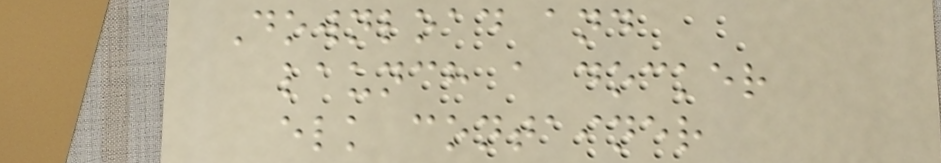Download and
launch a docker
elk container
